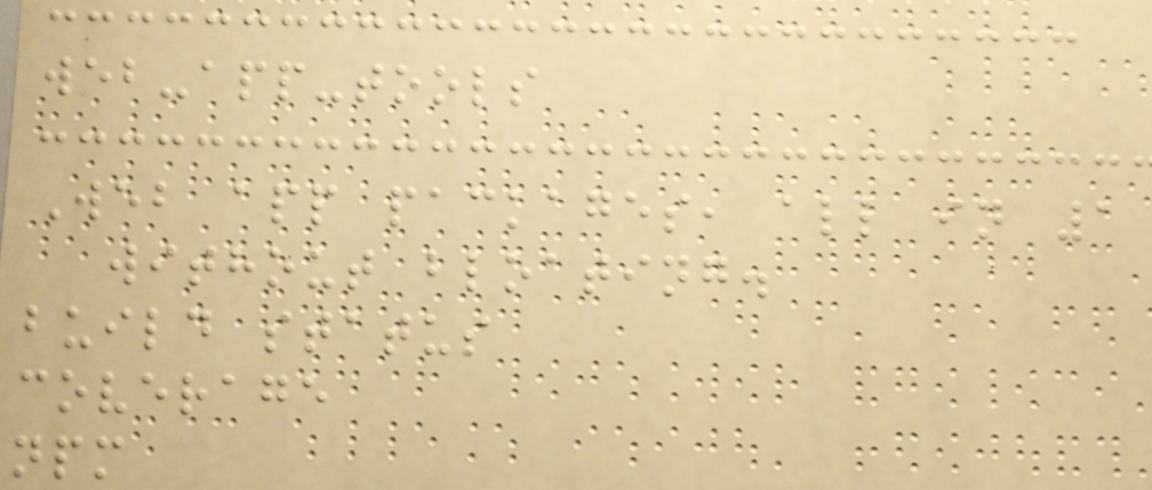web-app-tools
Web app packages, all in 1
without bloating.
build status
coverage
npm
